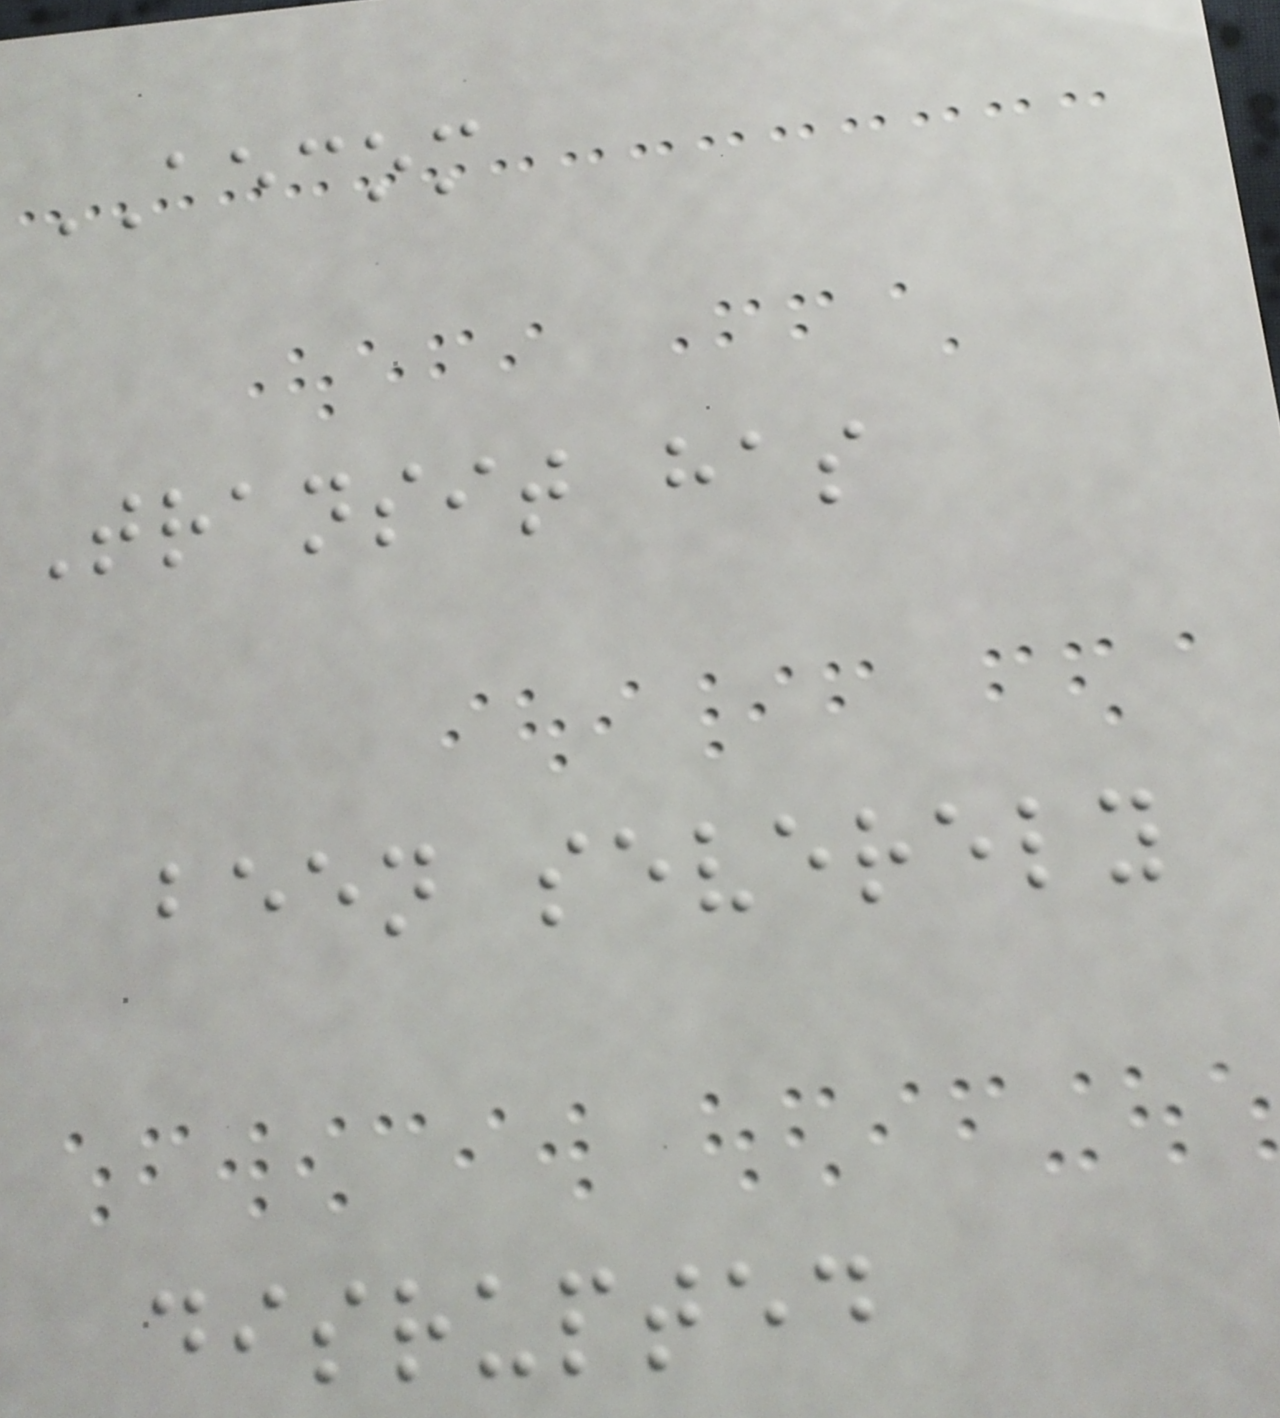AECOM
Transit has
been severely
disrupted
